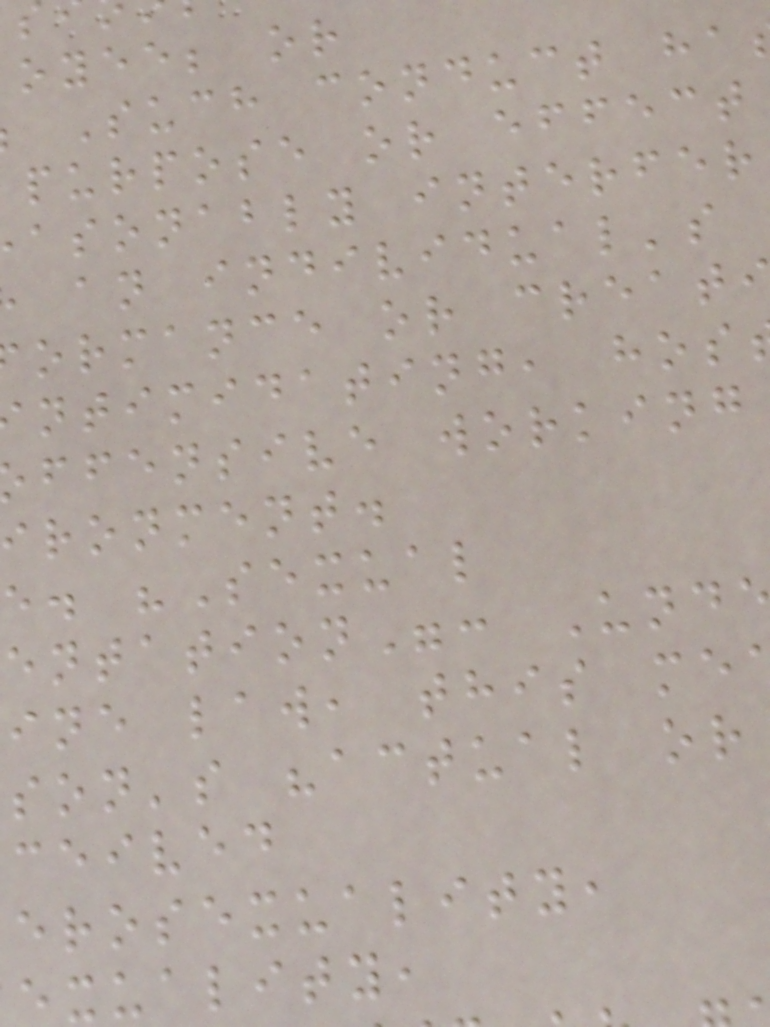oyee; or
Such conduct ha
purpose or effect
asonably interfer
an individual's
ormance or creat
ntimidating, hos
ffensive working
ironment.
e. "Sexual
entation": Und
ine law, this me
son's "actual or
ceived
erosexuality,
exuality,
